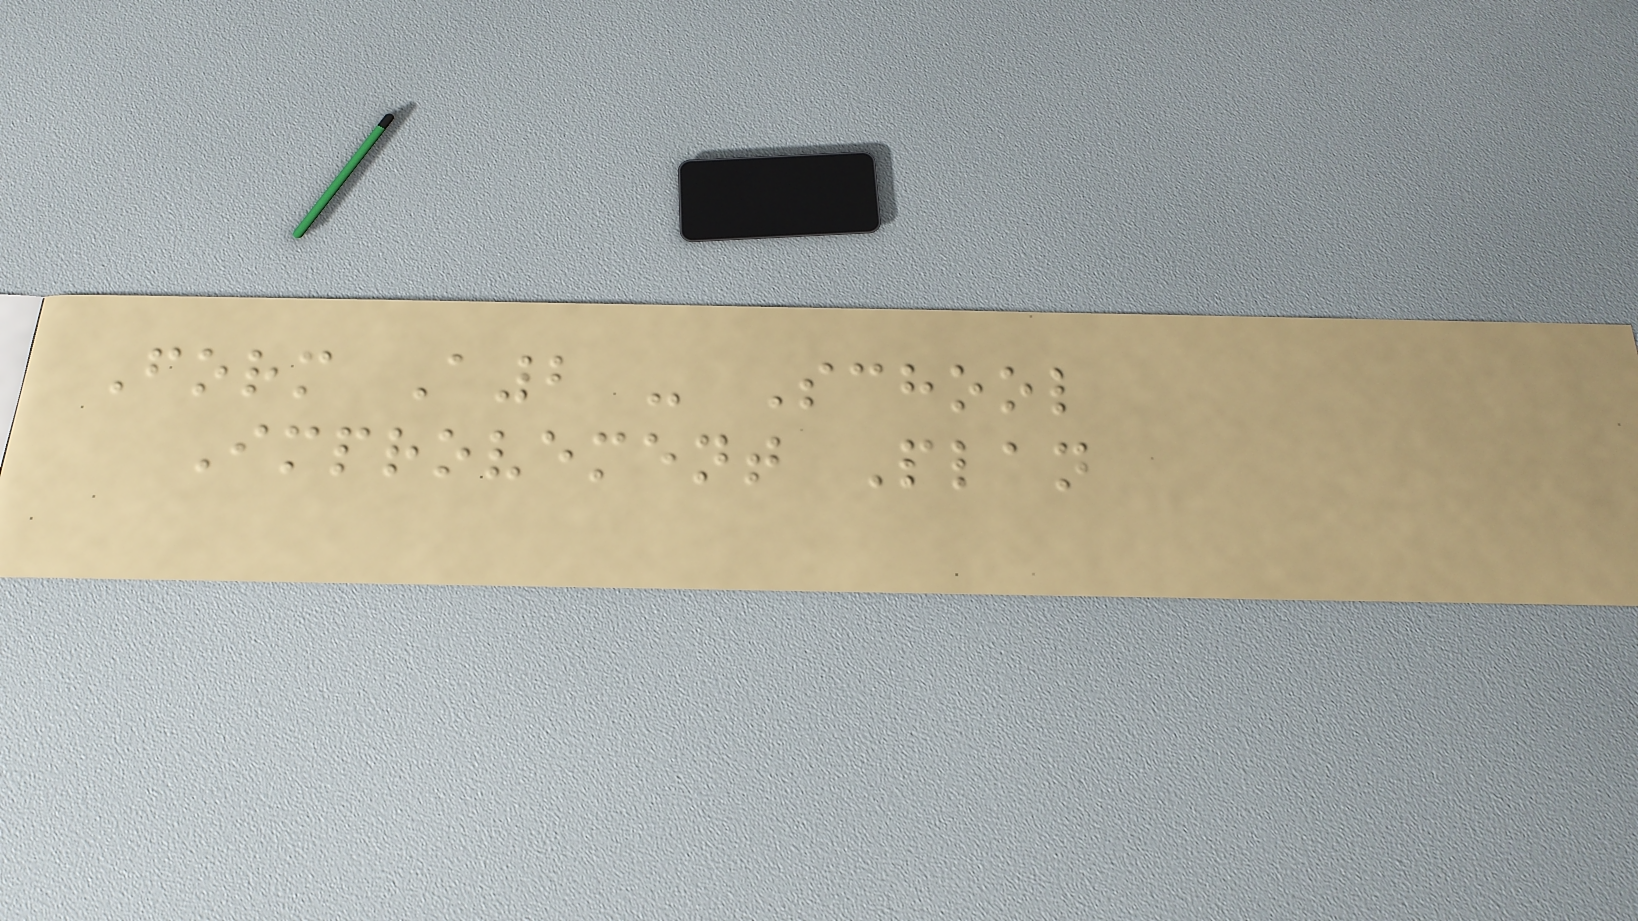Form A2 - School
Improvement Plan
